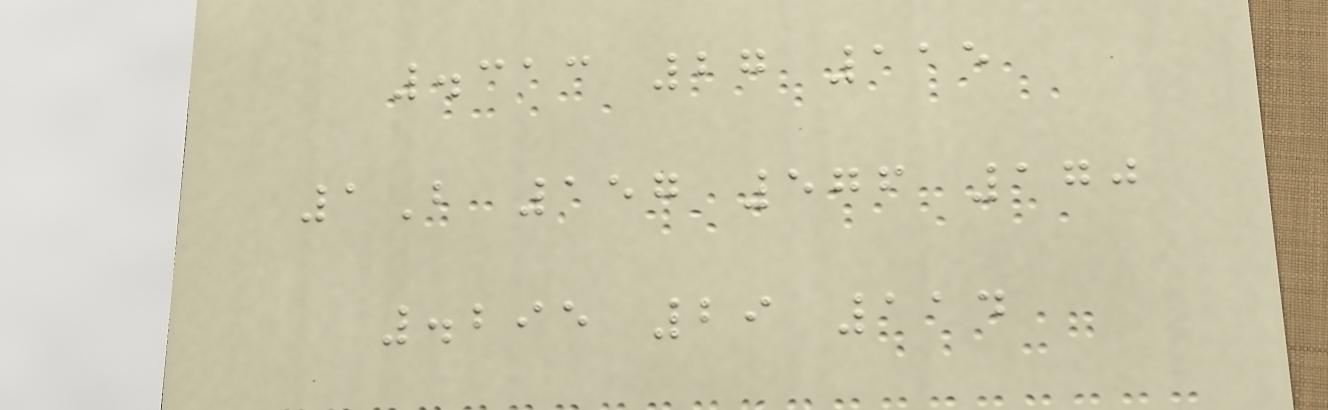.313 27 115
1B 157 576 170
.295 29 114
